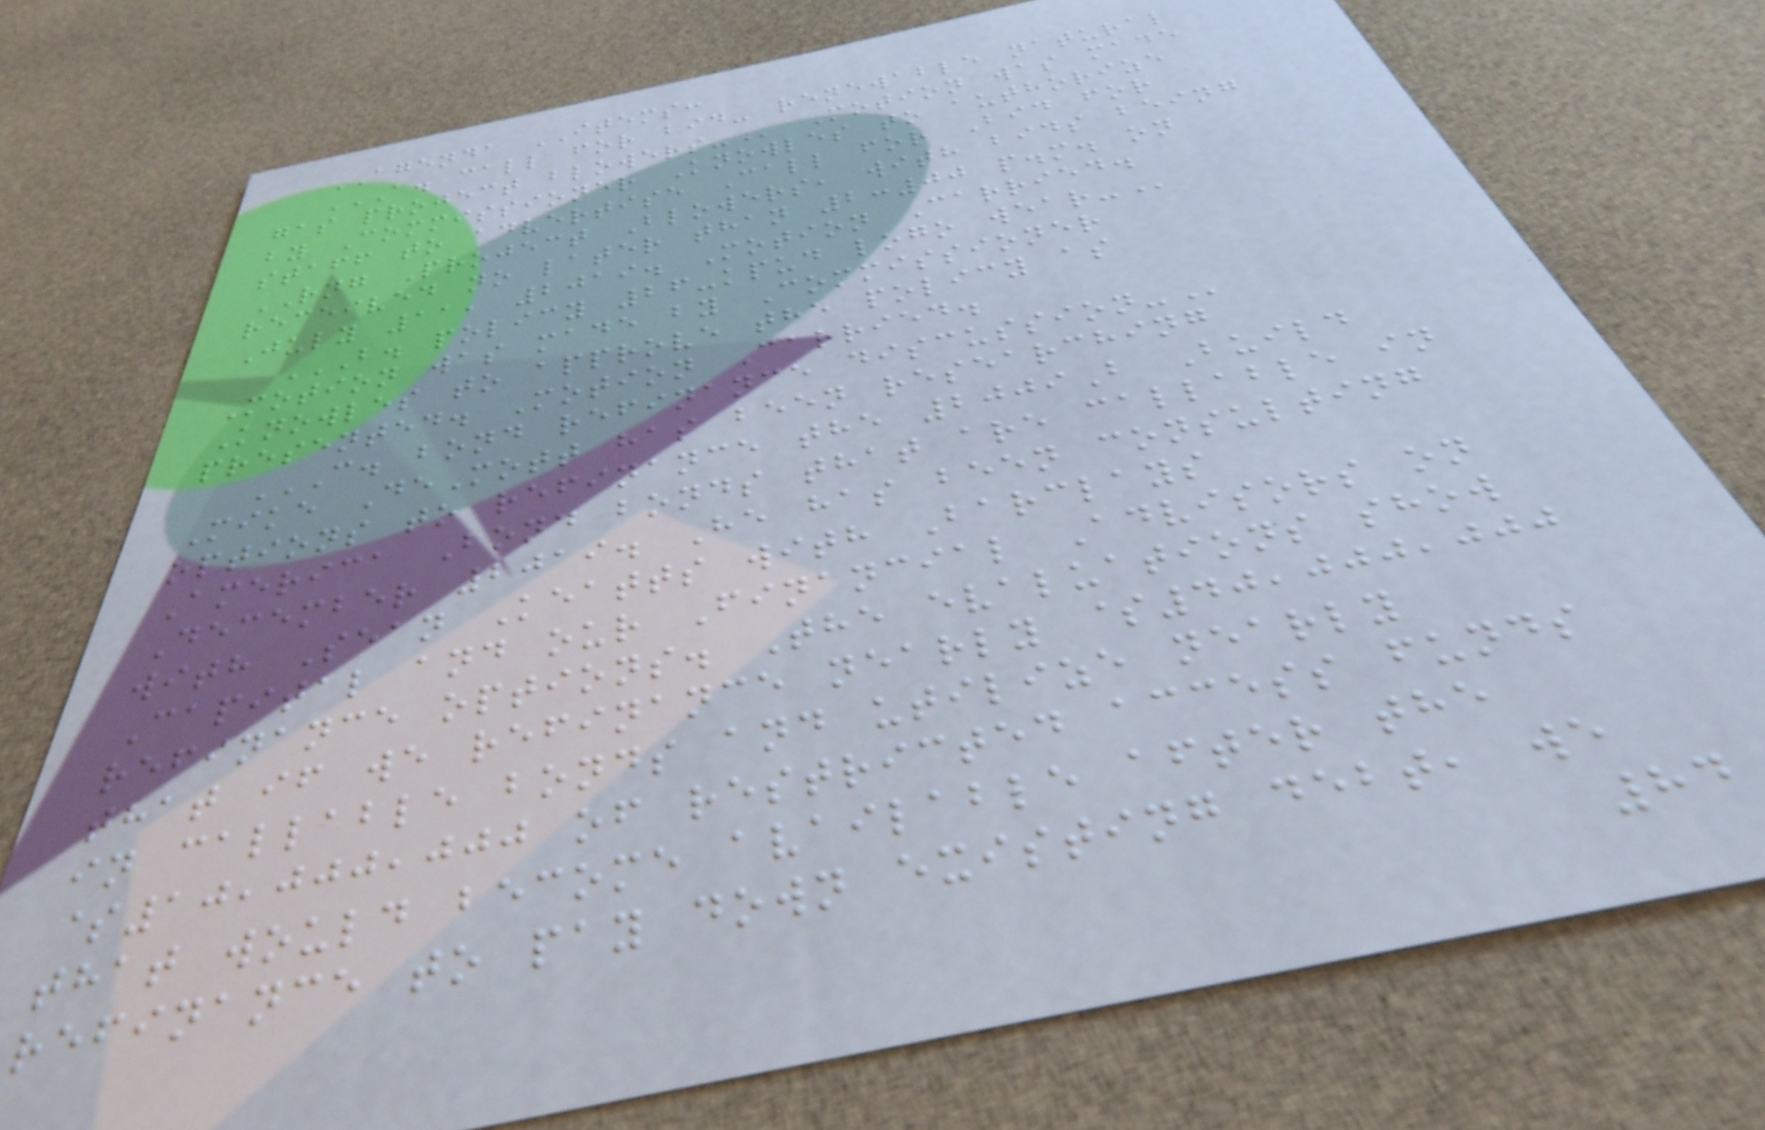AGENDA ITEMS:
A. CALL FOR BID- RENEWABLE NATURAL
GAS PROJECT BLOWERS- Motion was made
by Commissioner Knowles to authorize
staff to advertise Call for Bid for
RNG Project Blowers, with bids being
received no later than 2:00 p.m. on
July 11, 2019. Motion Carried.
B. POLICY 26-KPUD LOGO WEAR-
Motion was made by Commissioner
Knowles to approve the policy as
presented. Motion Carried.
C. BOND REFINANCE DISCUSSION-
Mike DeMott has been researching
options to refinance the 2009B Build
America Bond bonds that are callable in
December 2019. He has been consulting
with Sean Keatts with Barclays
Capital and our Financial Advisors on
refinance options. The evaluations show
that if we refinance nearly $40,000,000
in callable bonds and utilize nearly
$10,000,000 of restricted access funds
that would become available after the
refinance to pay down existing debt, we
84
